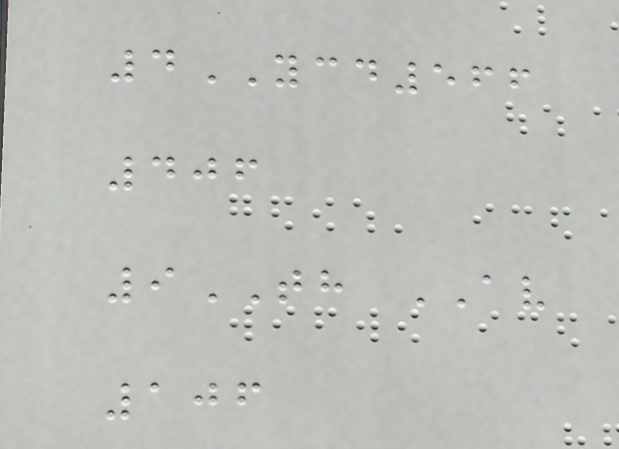4YCD566
406
9TH AV
106
